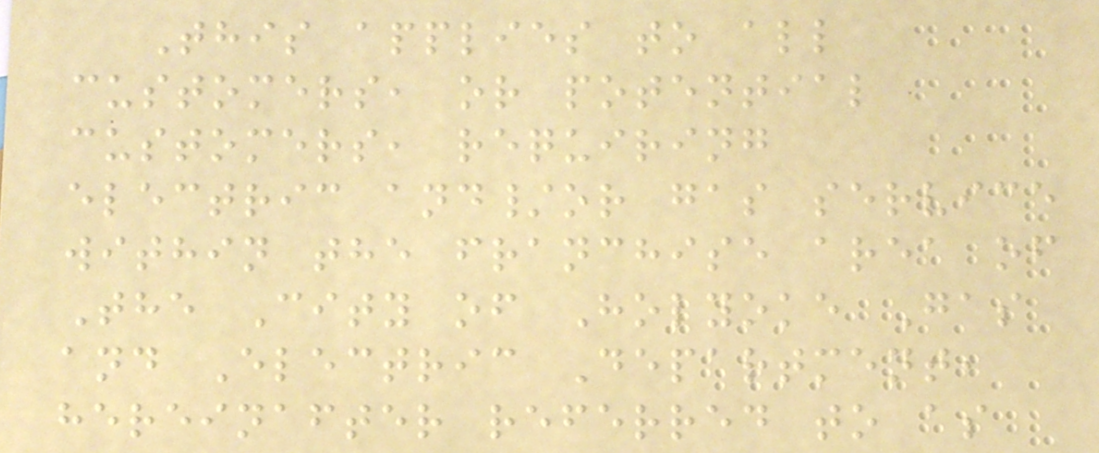This applies to all
customers, or potential
customers, requiring
electric and/or gas service
within the franchise area of
The City of Holyoke Gas
and Electric Department,
hereinafter referred to as
